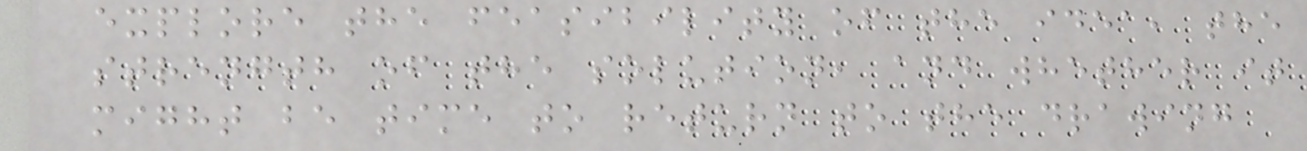explore the feasibility of the idea, the
strength of the solution, and whether it
might be time to return to the drawing
